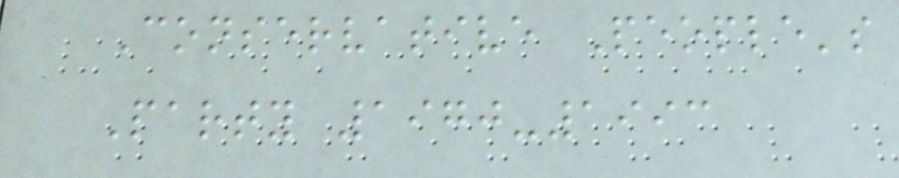Conservative People's
Party 1970-1993
